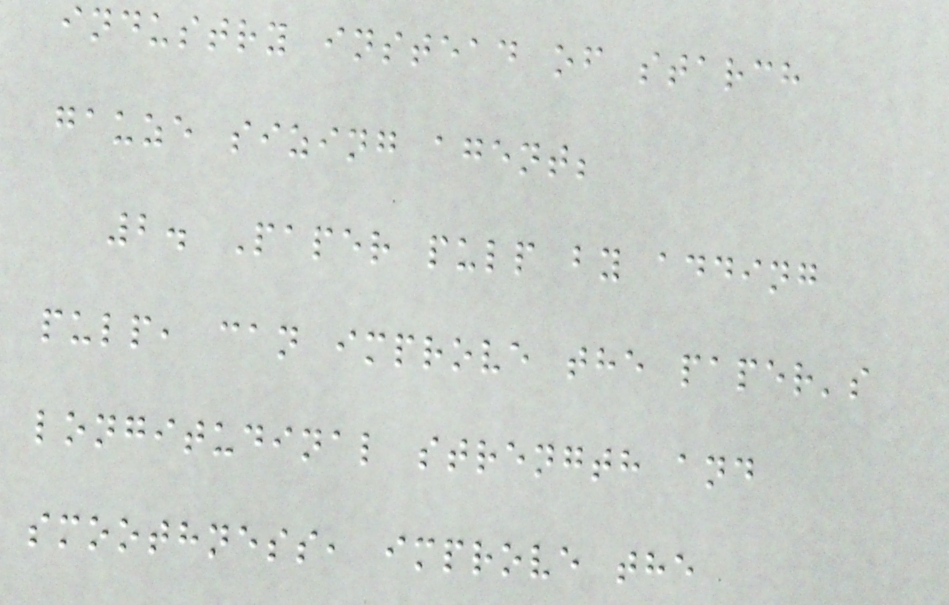industry instead of starch
gauze sizing agent;
2. Paper pulp by adding
pulp, can improve the paper's
longitudinal strength and
smoothness, improve the
